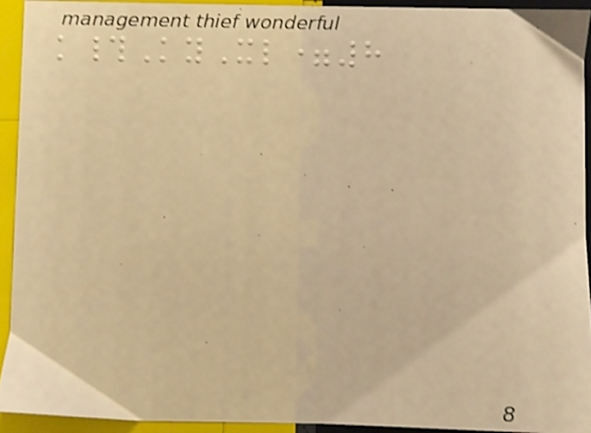k#KyXl=8
